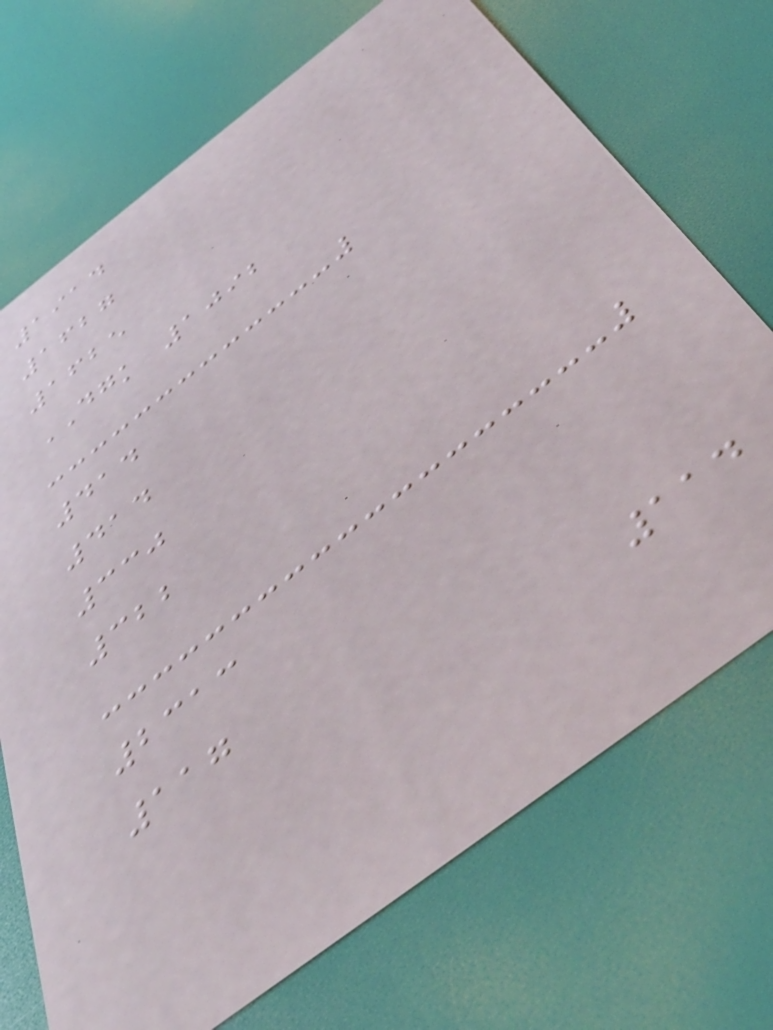1914
1627
1625
DGK 1092
414
414
330
322
2313
117
114
